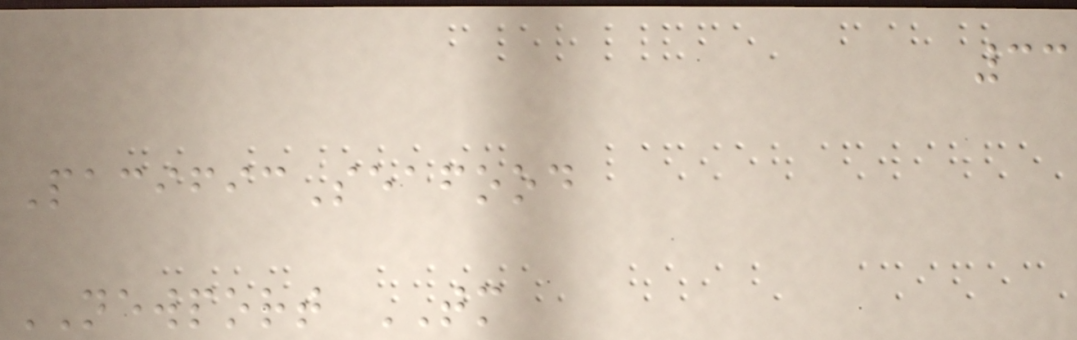33
PacificSeafood
NEWPORT TM
